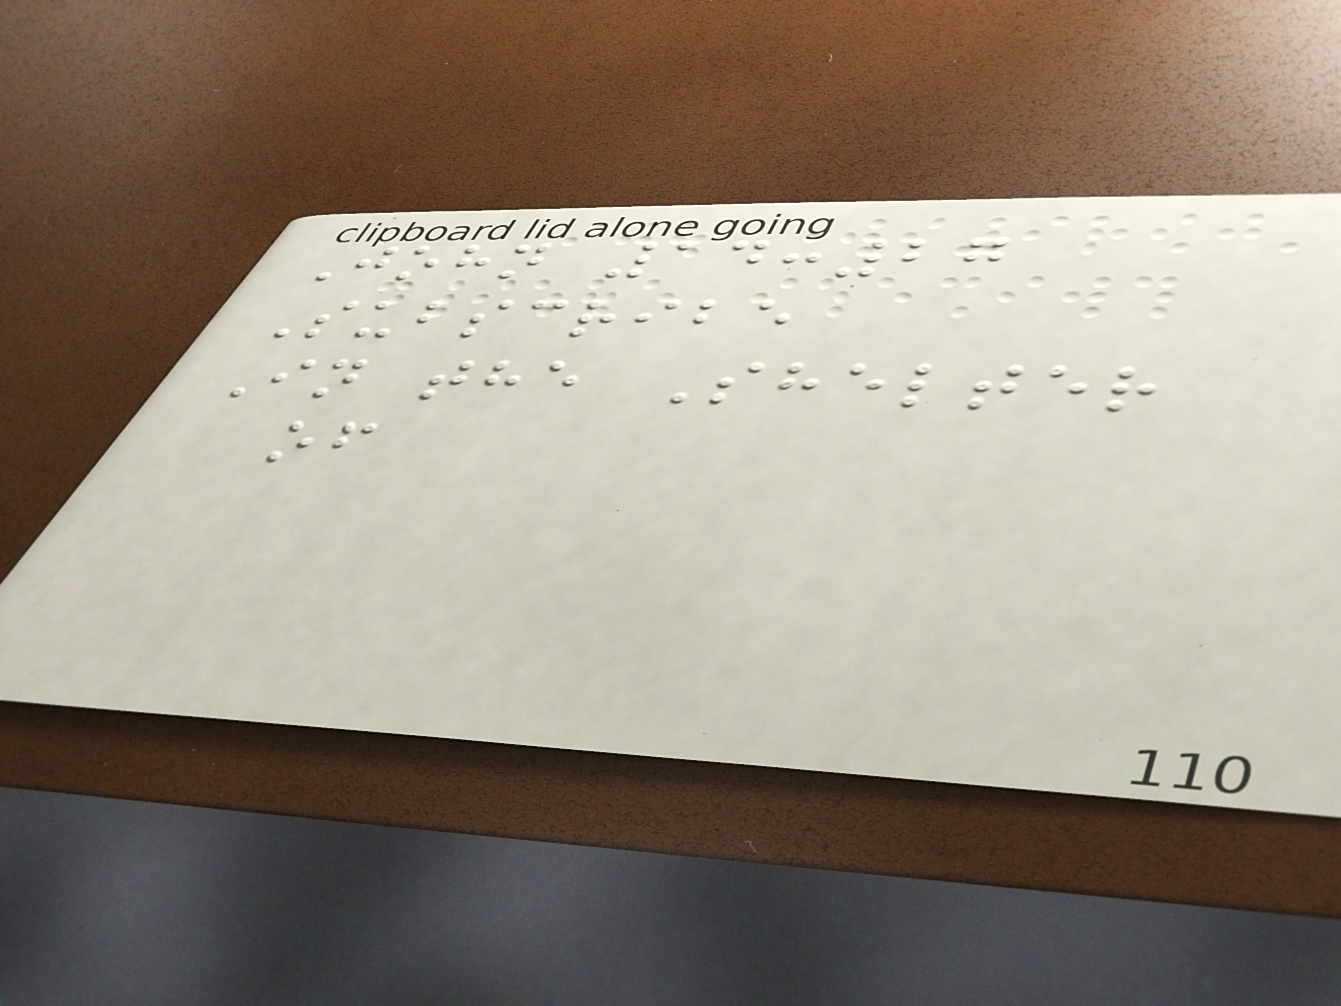John 14:27
Subscribe
In the Shelter
of
